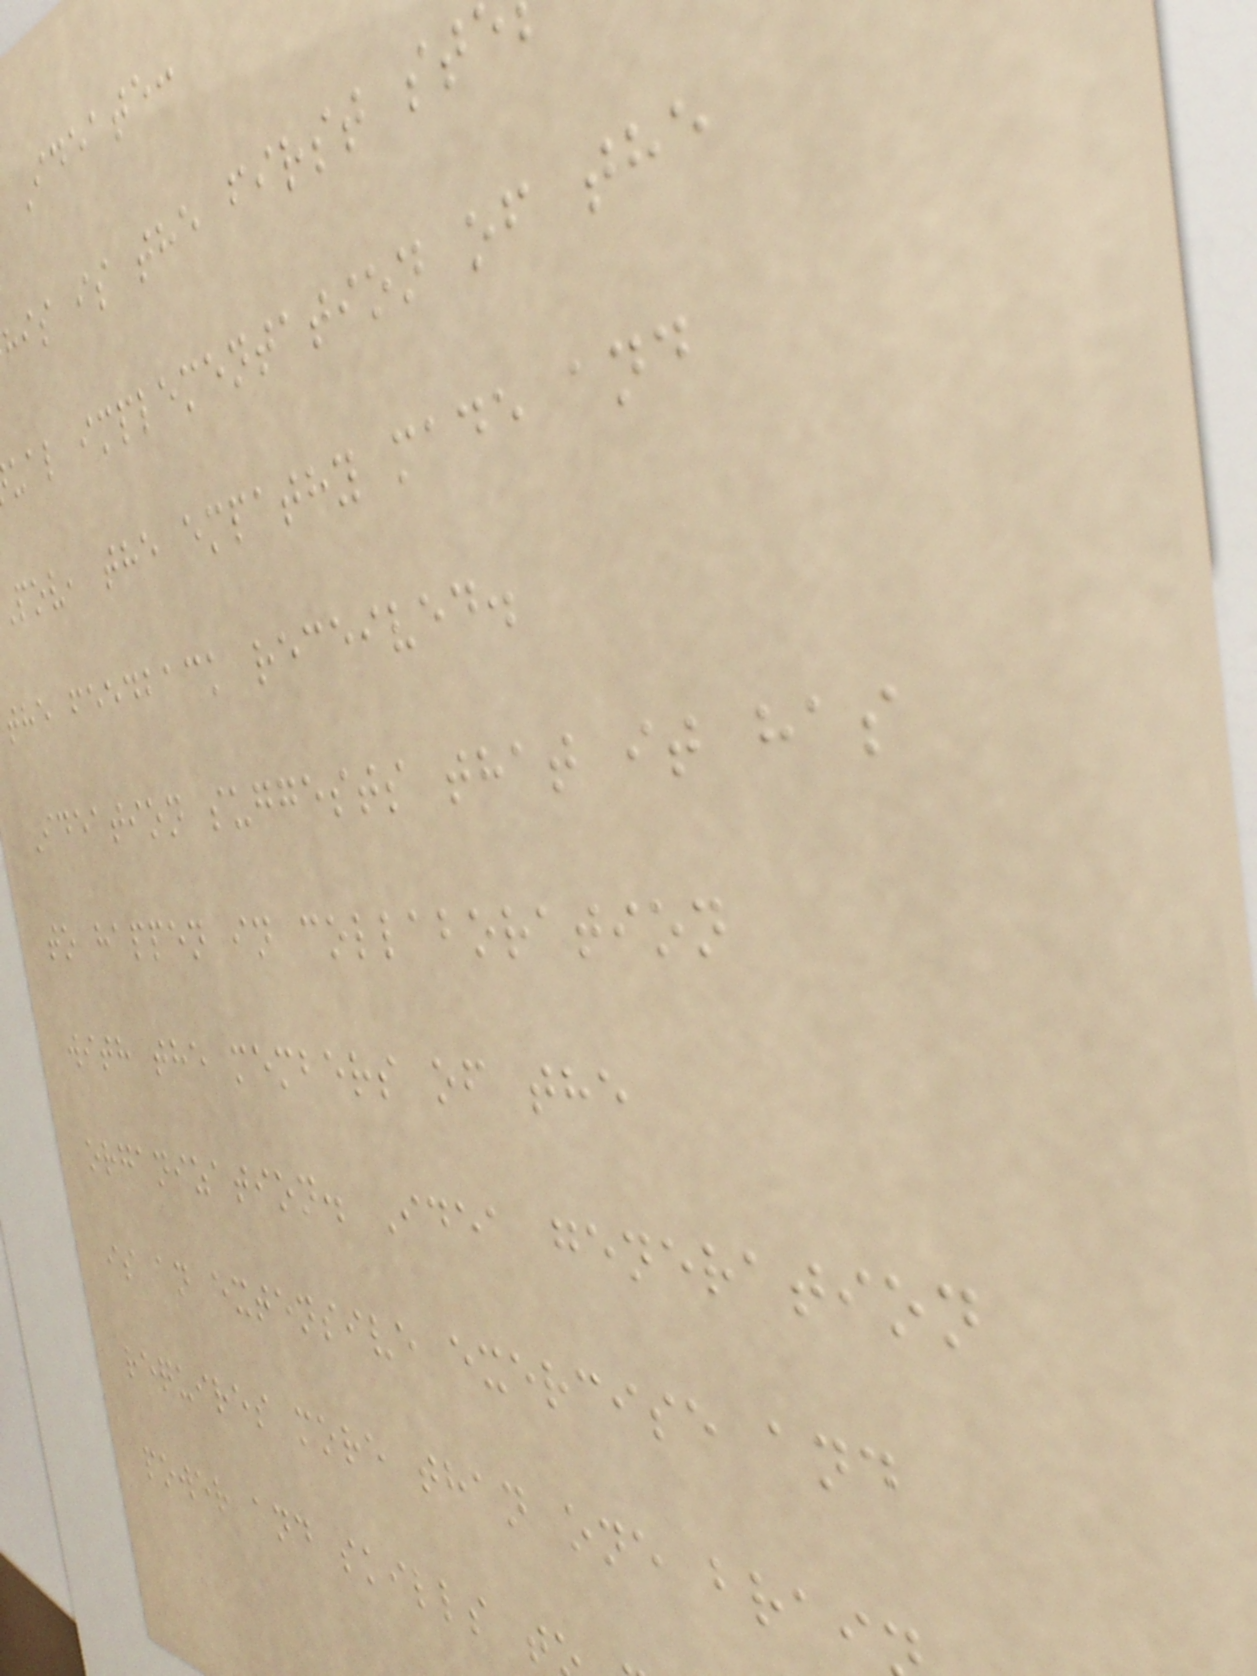Ideate:
his is the first st
ual implementation of the
pov, the empathy made and
the feedback received.
Ideation suggests that it has
to happen in collaboration
with the members of the
organization. Idea generation
is an extensive exercise and
requires more than one brai
power and skills t
